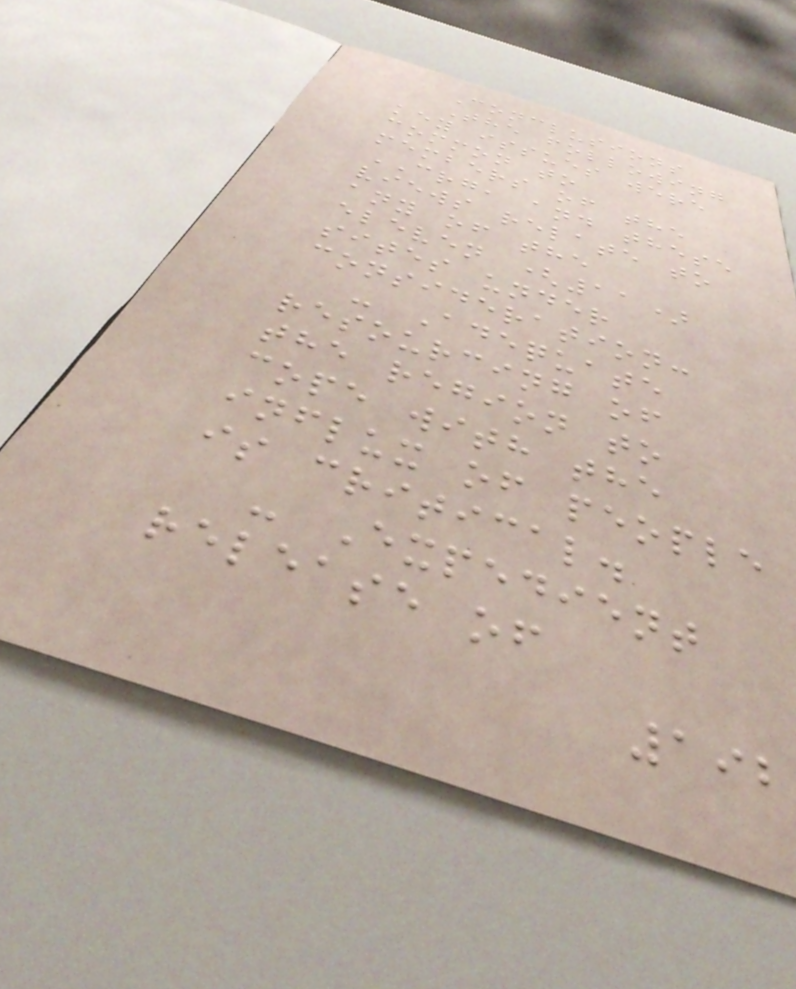Conclusions
The following
key issues were
common to
members of the
CRG, and these
views relate to
any of the
eleven (11)
sites under
consideration:
- Adequate
resourcing of
the region to
cope with the
influx of people
is critical.
- Expedient
release of
192
